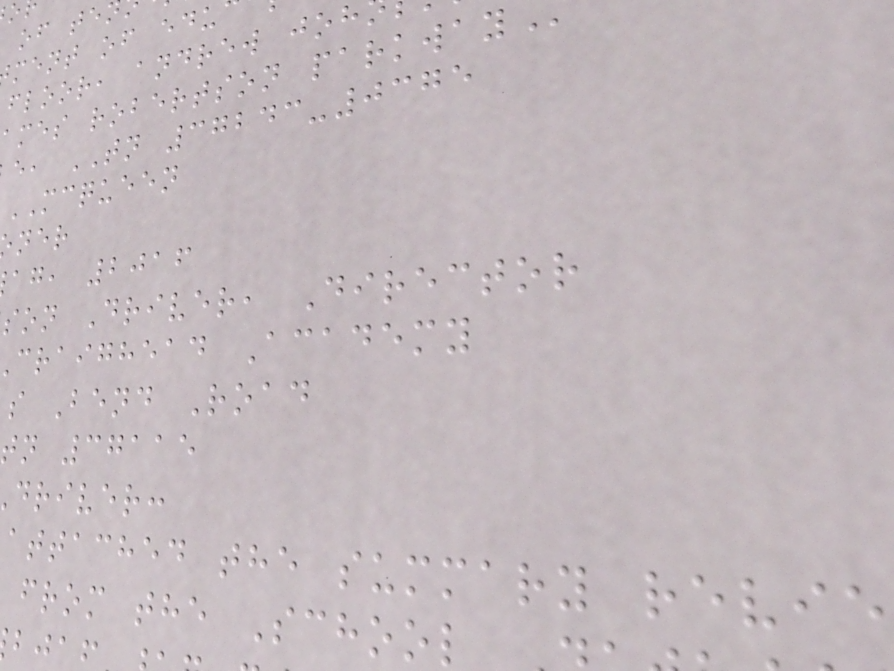ment of
floor, andrew
mes robertson
e, TN 37243-0375
MCQUEEN
ag, 2016
son Driver, Director
craighead Academy
s Bend Road
tn 37115
driver:
attached the summary revie
from the School
